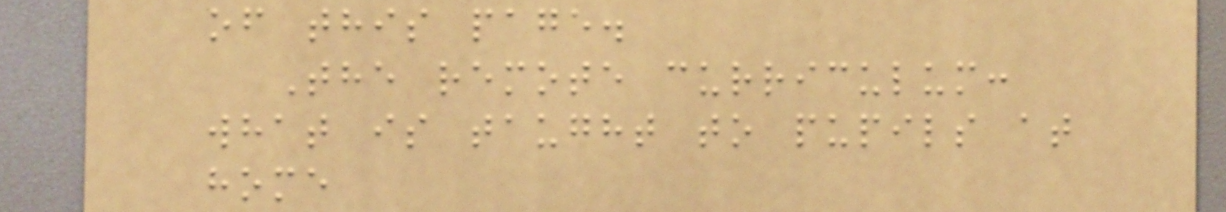of this page.
The remote curriculum:
what is taught to pupils at
home
